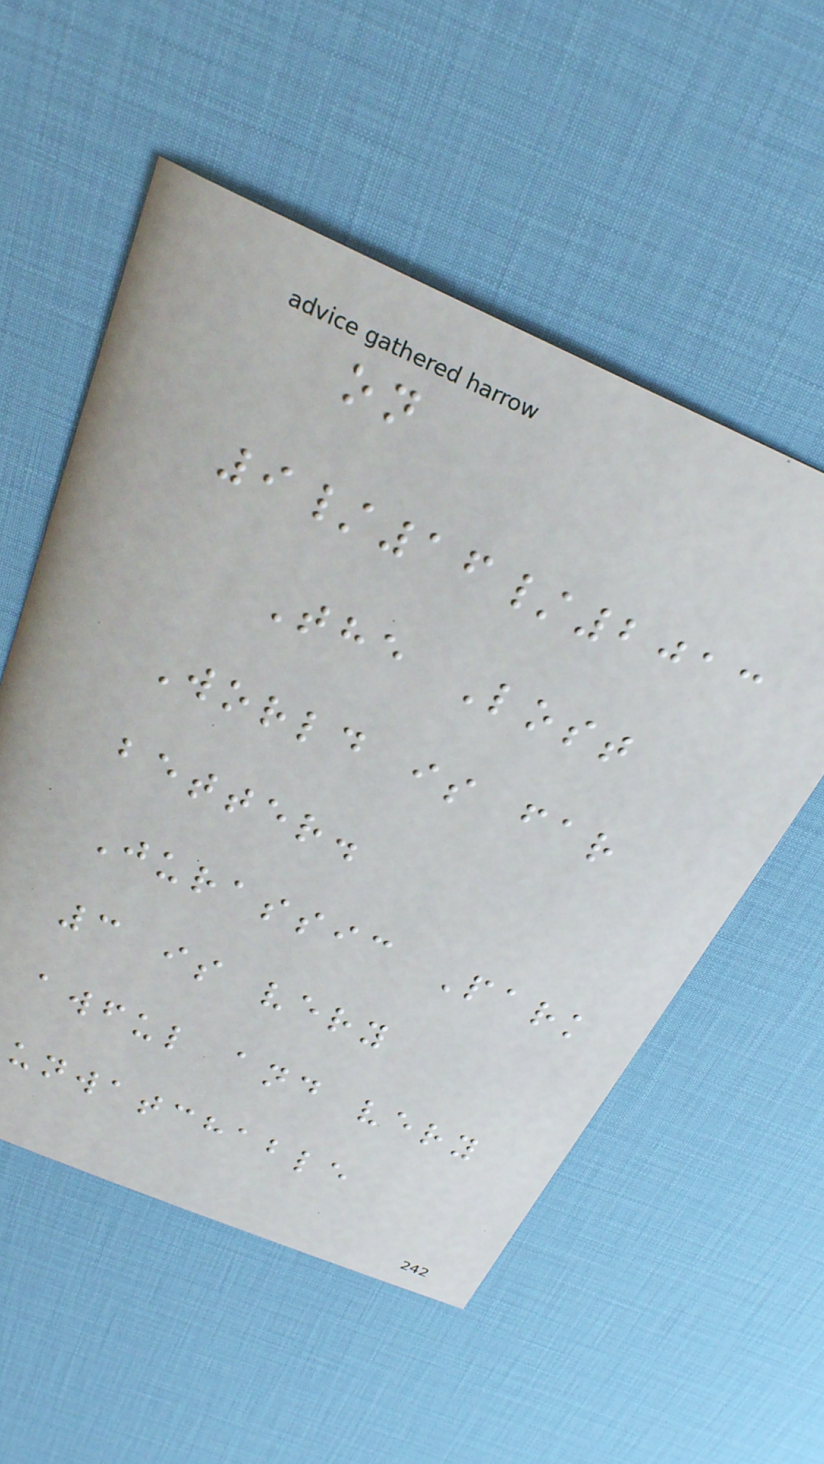on
9/16/2013
The Lost
World is far
better.
Jurassic Park
3 is very
awful and very
unwatchable
